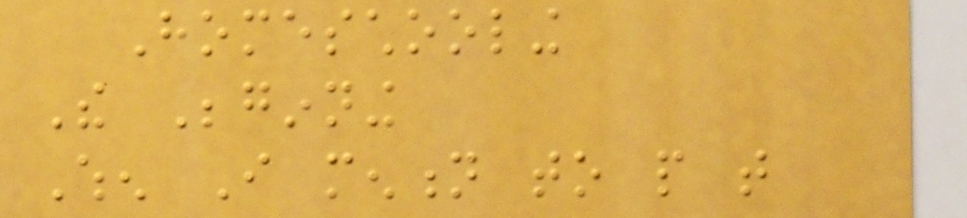Homeschooling
The Beginning
When I mention to people that
